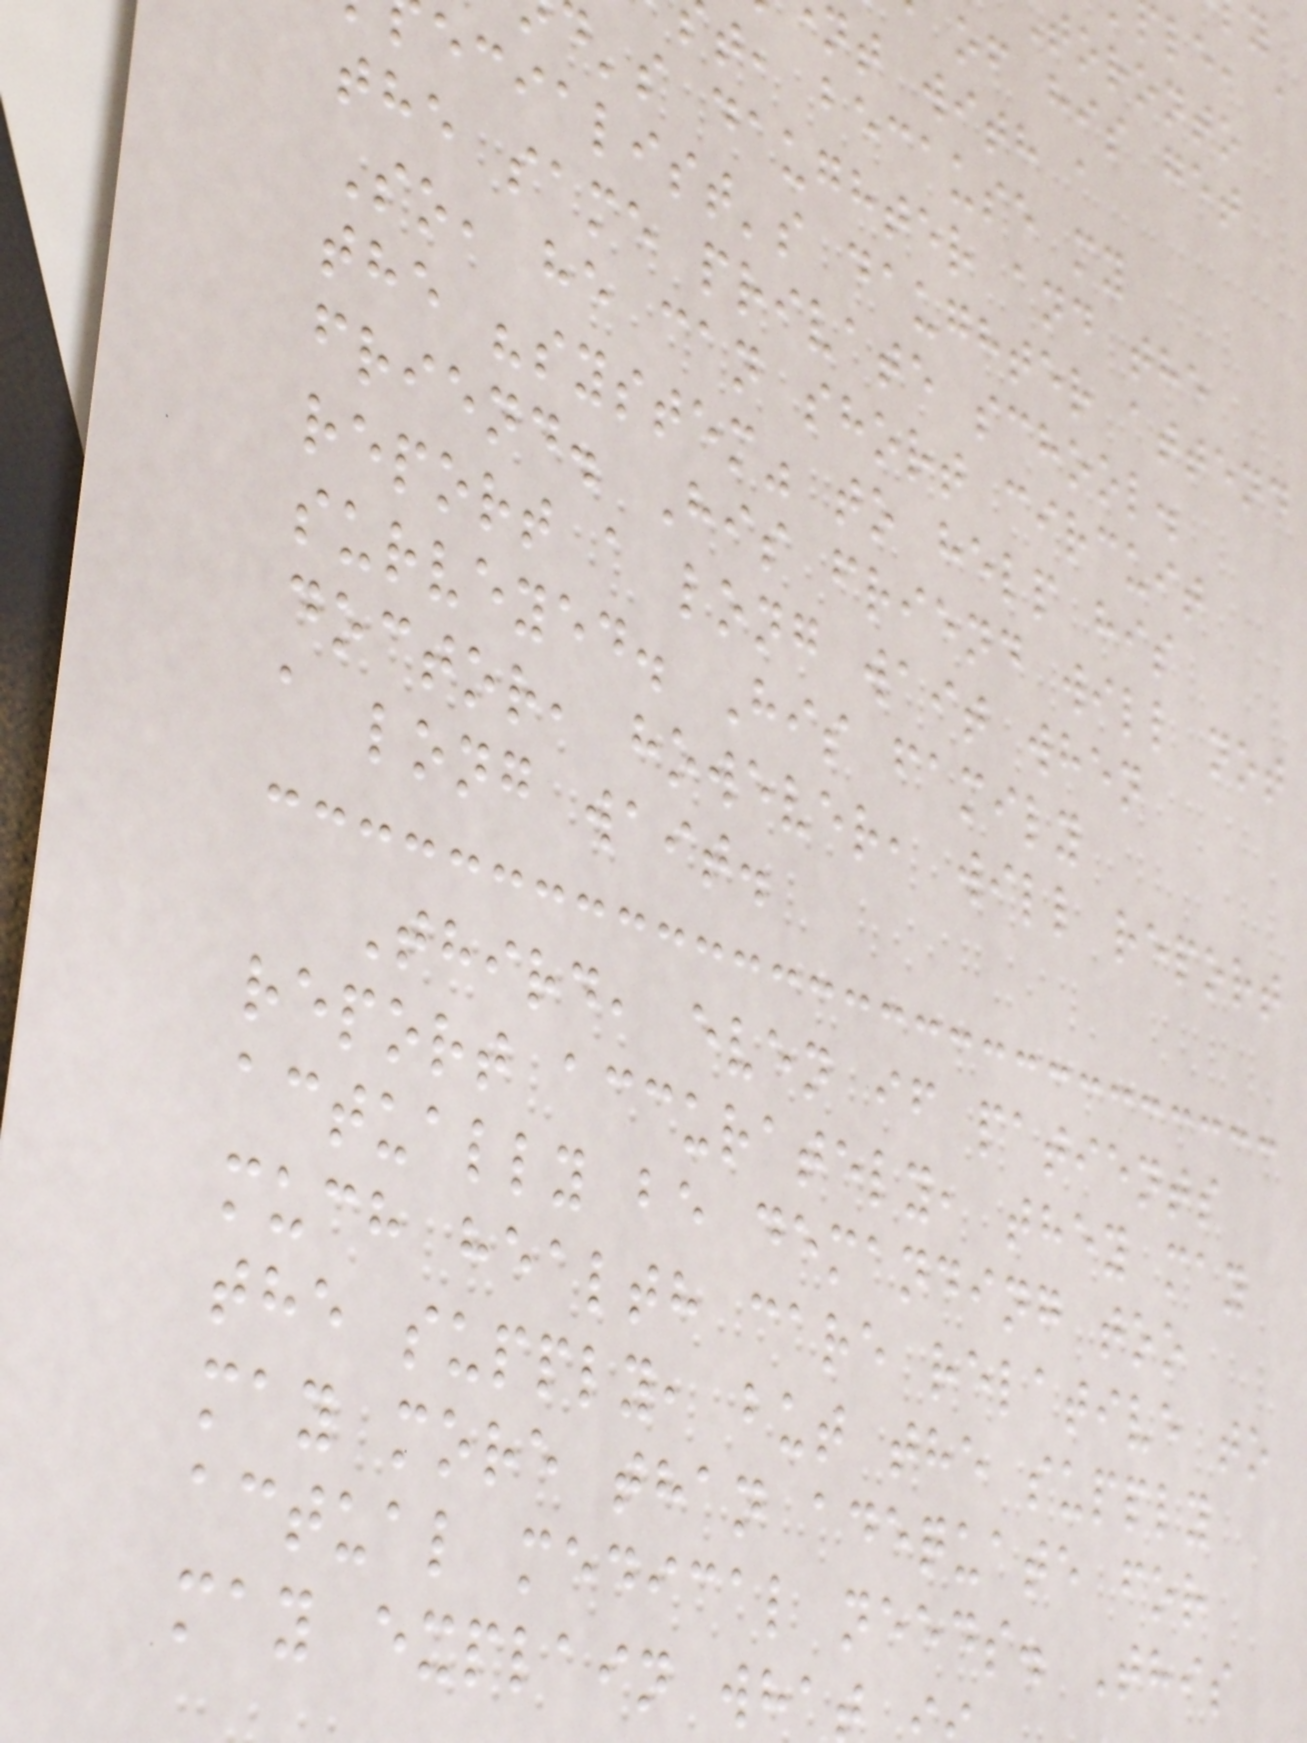toronto
of his get
nt with a
t, because my
d's daughter and the
ecialist's daughter attend
the same private school.
So, he can short circuit
the "system" to help his
friend. His friend will not
report a long wait when
surveyed. His family
doctor, however, will report
a long wait.
Third, even if patients
report accurately, they may
actually be demanding too
much health care relative to
the supply, but the supply
may more than adequate for
actual medical needs. This
may explain what
